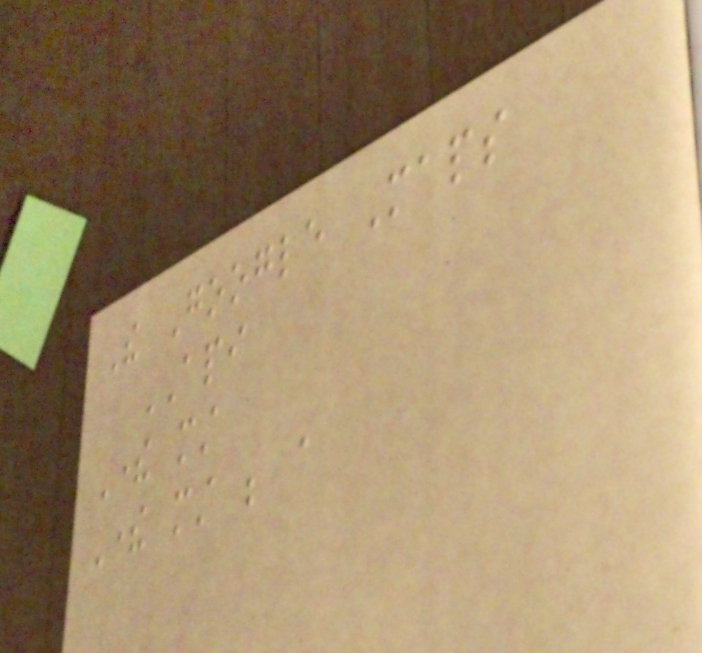The Google Maps
API
There must
There must be a
